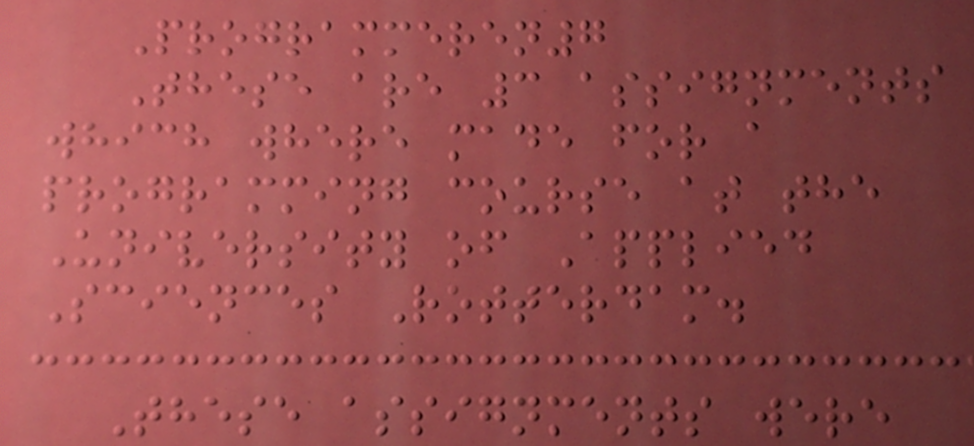Programmeren7
These are 3 assignments
which where made for a
programming course at the
University of Applied
Sciences Rotterdam.
These assignments were
